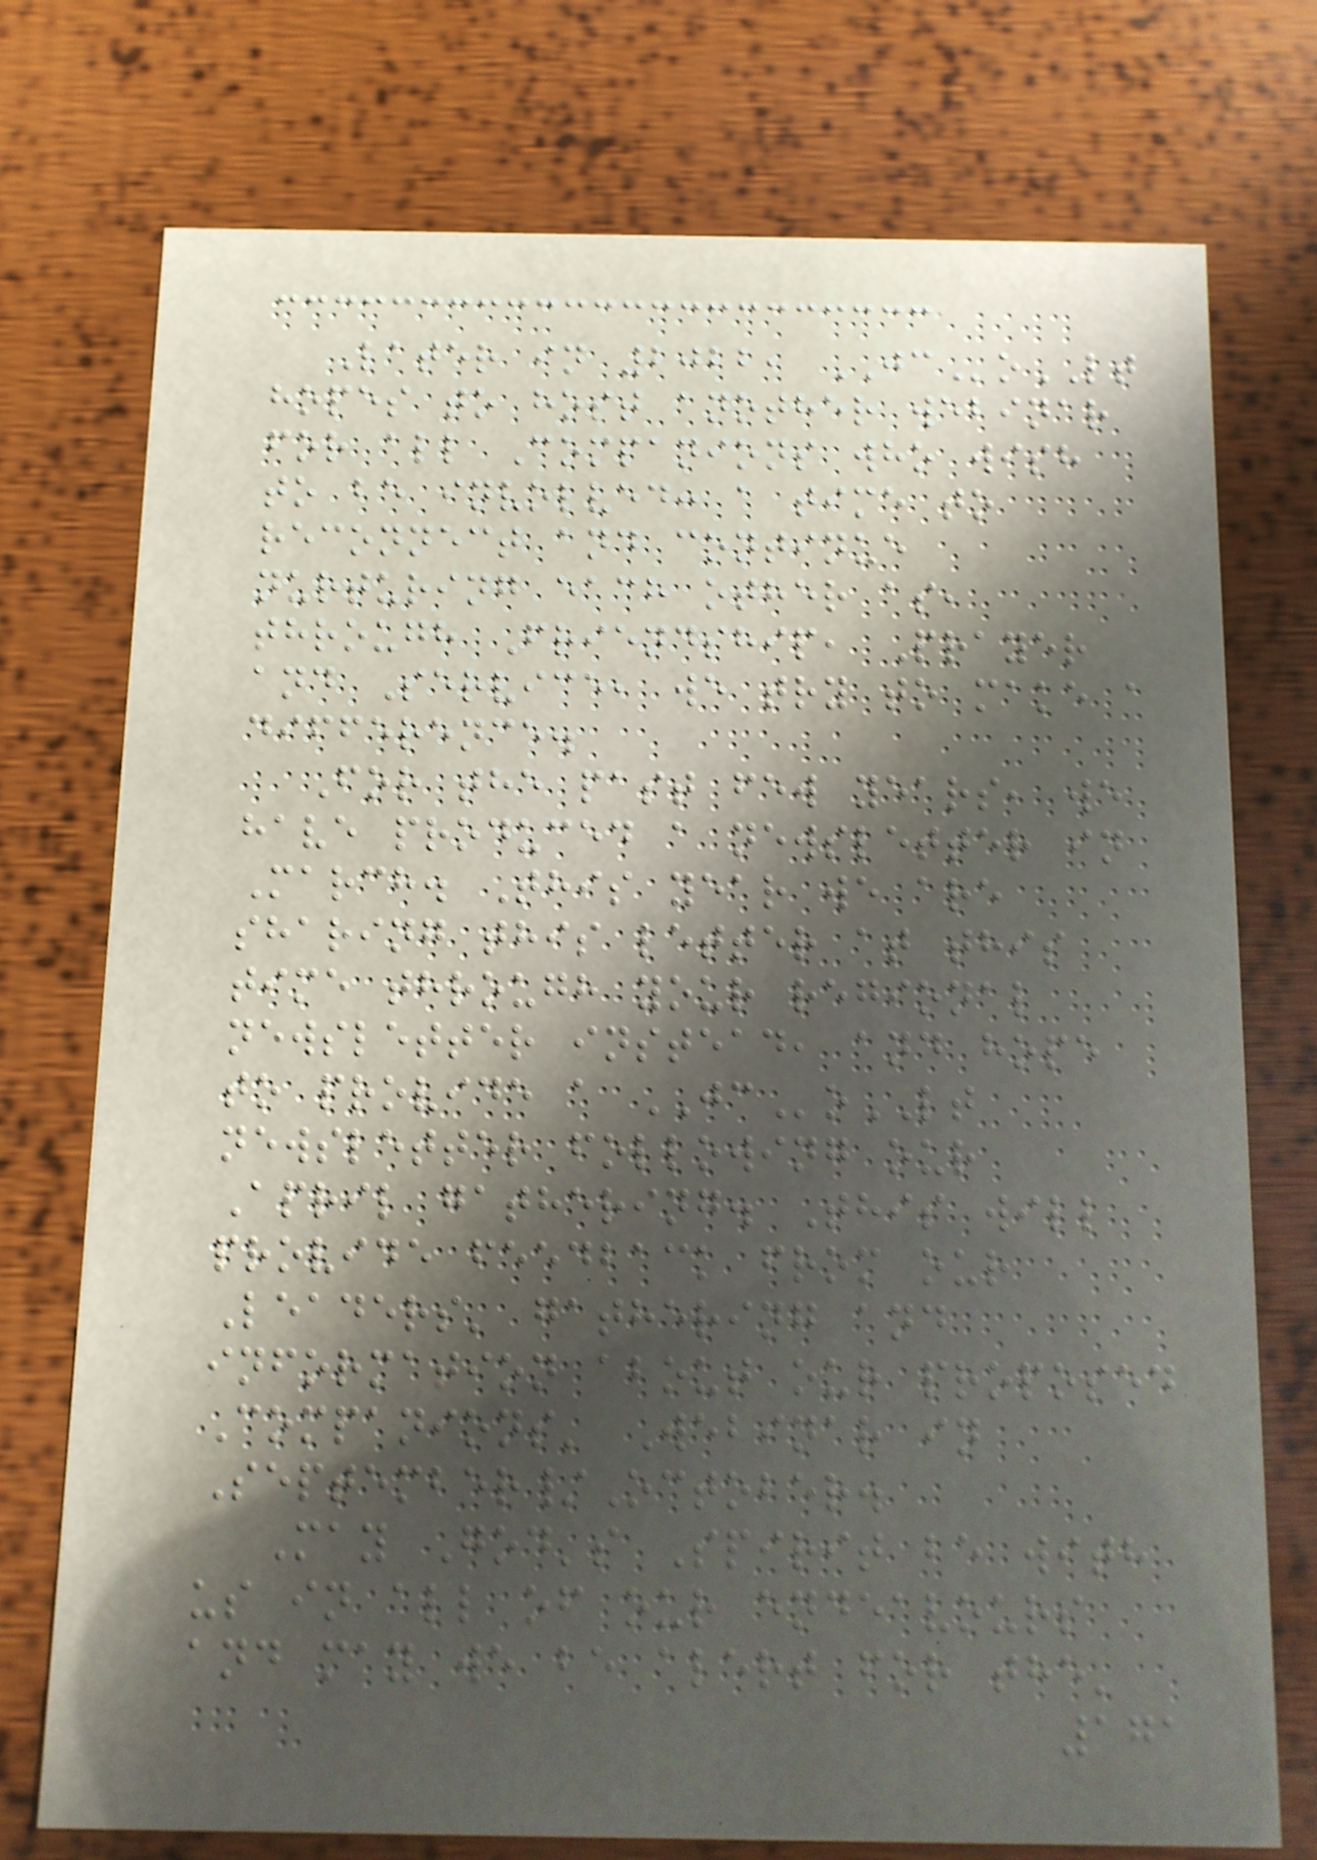Later in 2022, JCoLT
hopes to host another webinar
for all Companions who wish
to be involved: a time to
reconnect and continue
nurturing each other as,
through Friendship, Prayer
and Service, we try to make a
difference.
For the past few years, we
have produced a newsletter in
March. This year we are
sharing this letter at this
time through your regional
newsletter instead, and hope
to provide a JCoLT
newsletter following our
April gathering. This will
provide feedback from our
Leaders' gathering and
information about our proposed
Companions' Webinar in
September/October.
May God's Spirit be with
us in all of our endeavours
and may we be alert for the'
171
